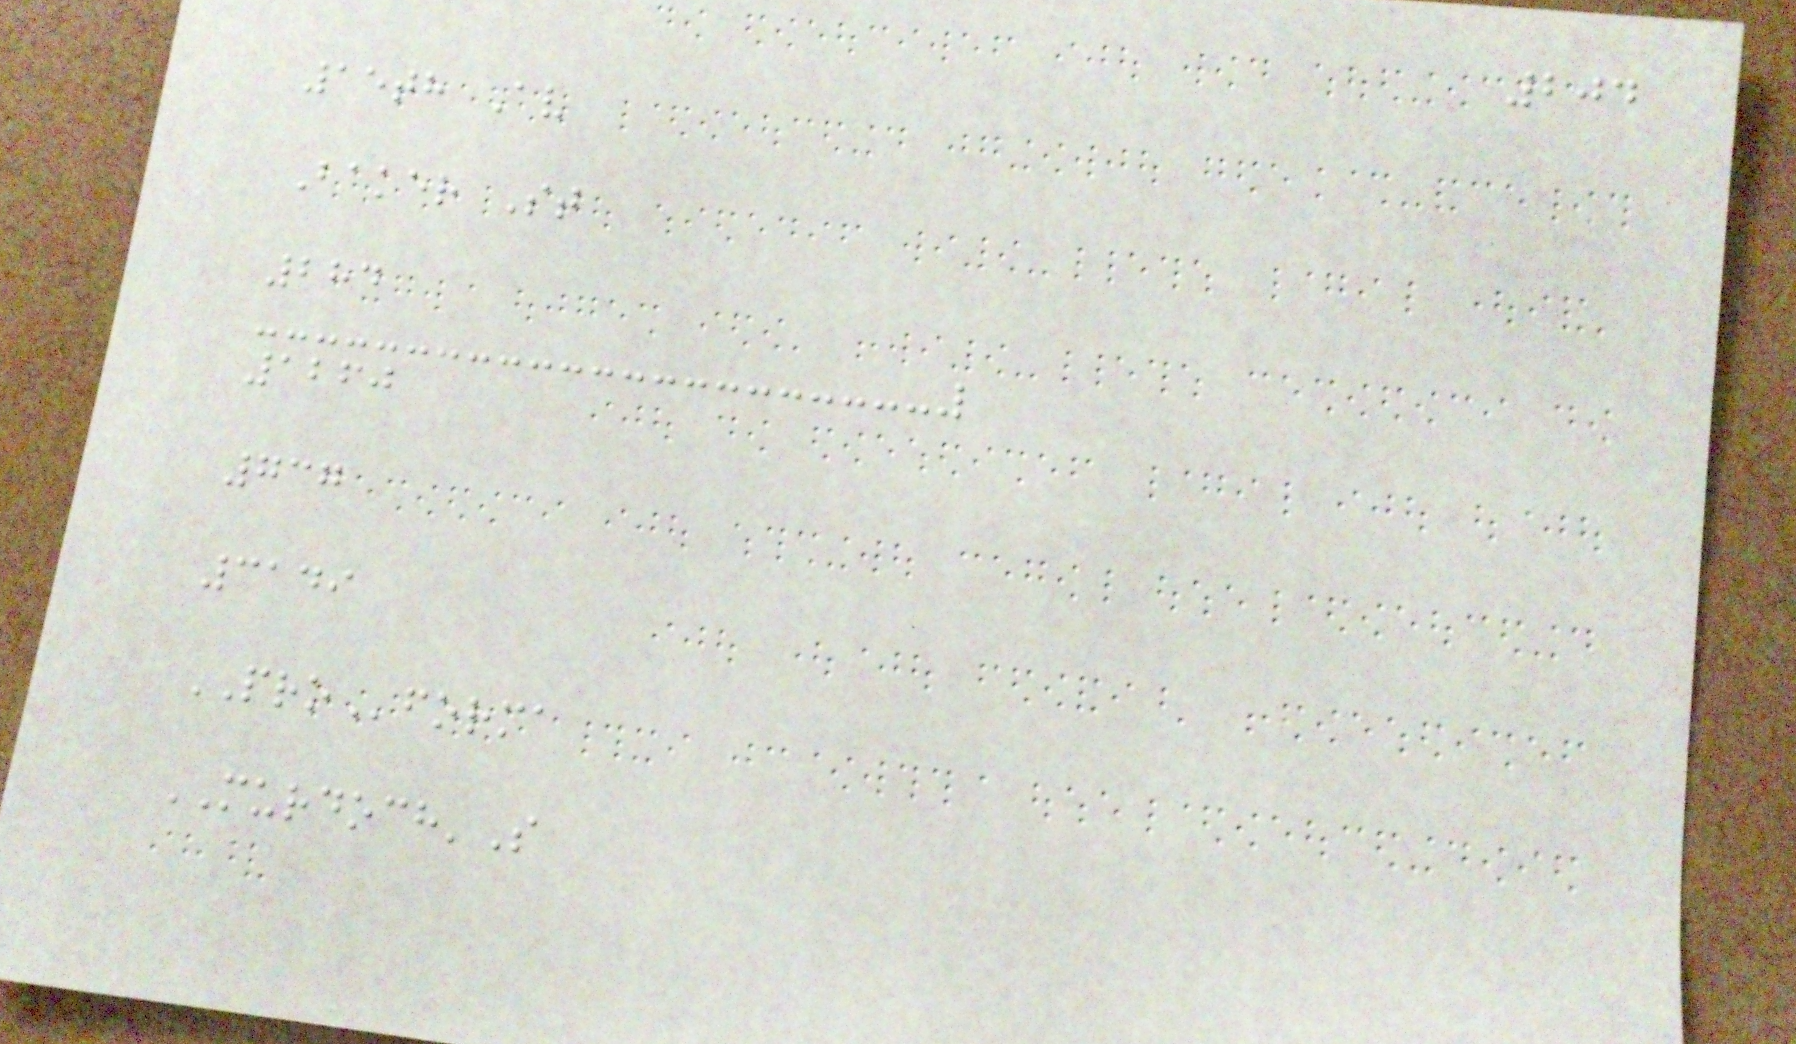204
15th Av
Baker St
284
1260
737
3149
PROforma
MURDOCH'S
